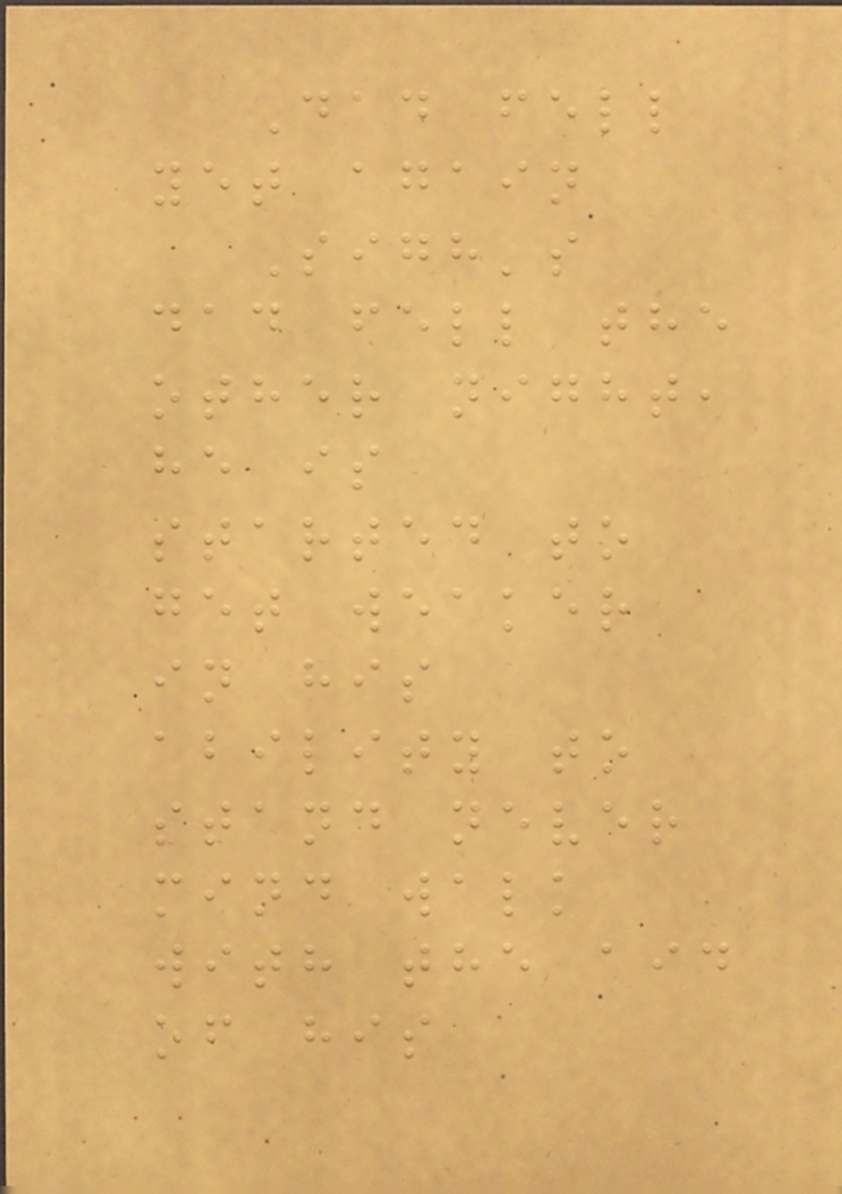Dad fell
yet again
Sigh's
dad fell the
other night,
he is
started to
get weaker
in his
ability to
stand never
mind walk
with the aid
of his
